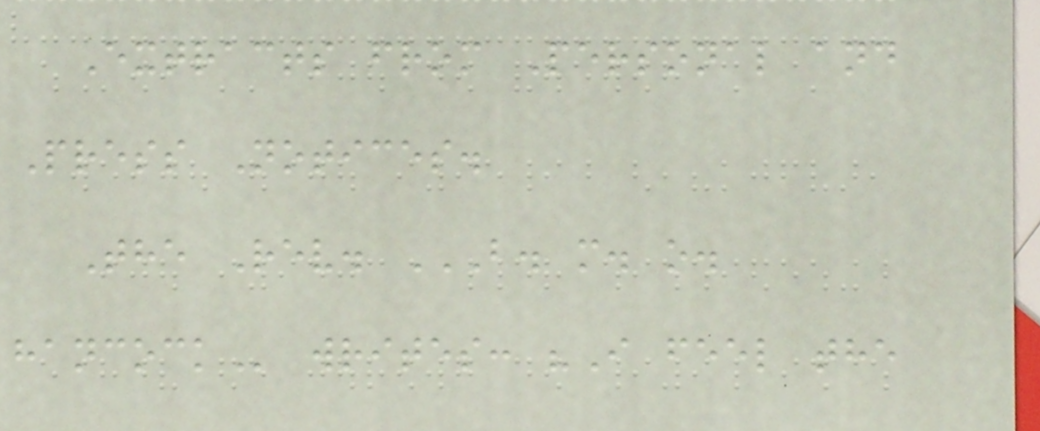Extracts from Personal and
Press Notices.
The Rev. B. M. O.
HANCOCK writes: "I feel the
